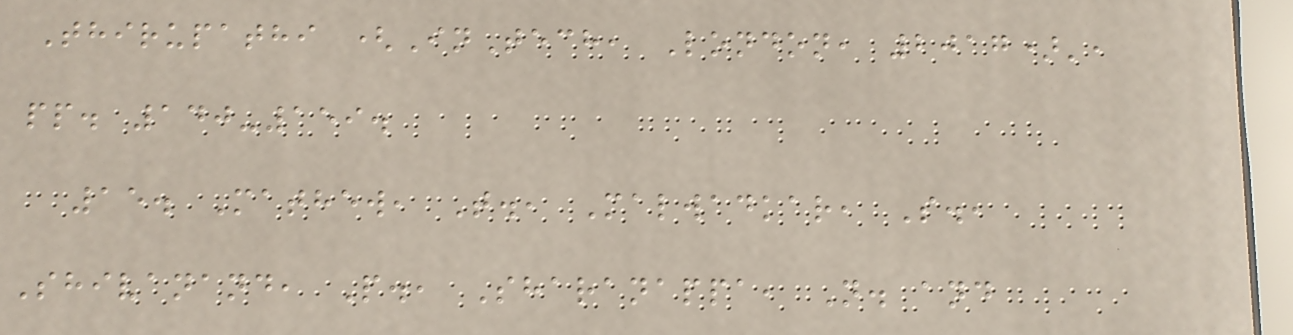Thirupathi (InTech, London, 2017)',
pp. 140-159.
15. Mathew, T., Malwadkar, S.,
Shivanand, P., Sharanappa, N. and
